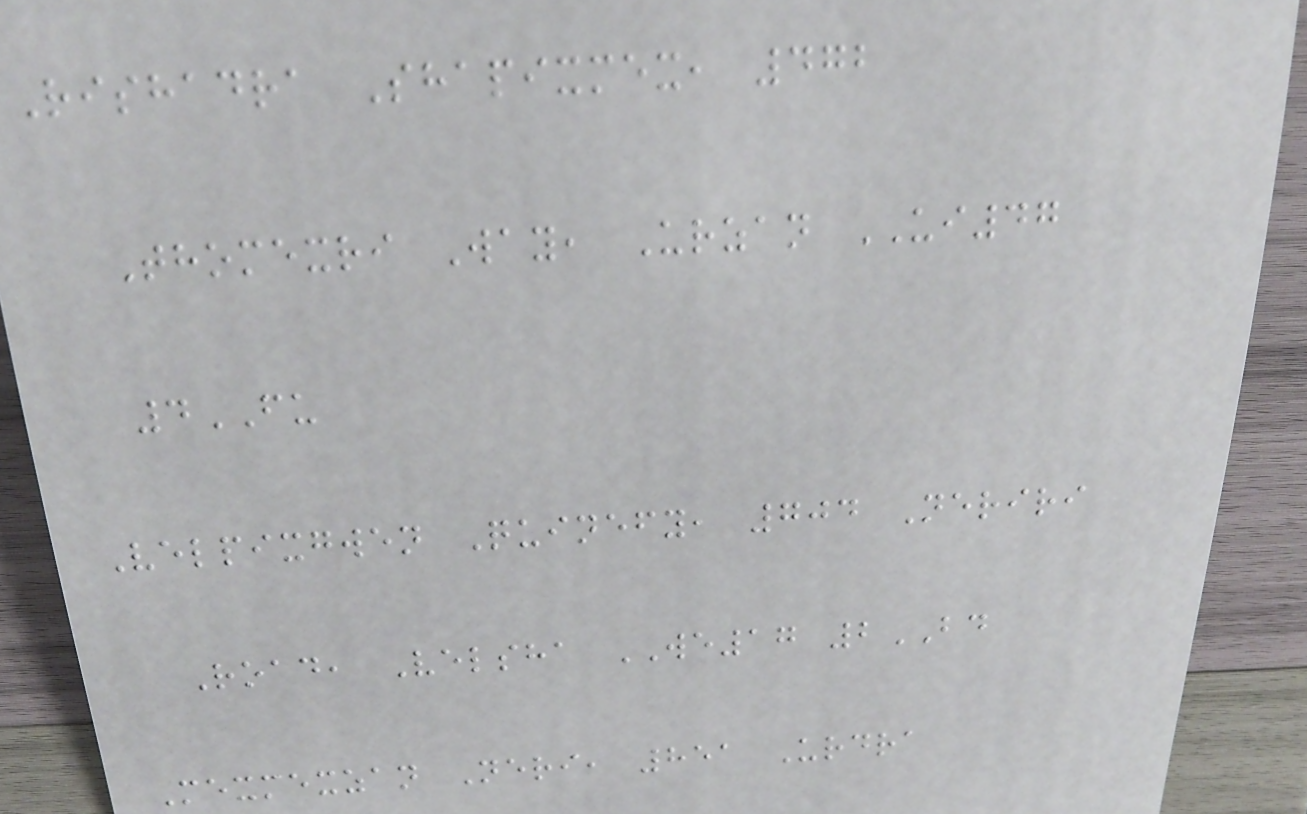Rishadra Shapixmex, 472
Thomexri Way, Urzan UI47
4FU
Velpixgwen Quinefy, 704 Neriri
Road, Velsha WE17 2BD
Mexmexzan Neri, 851 Urdra
